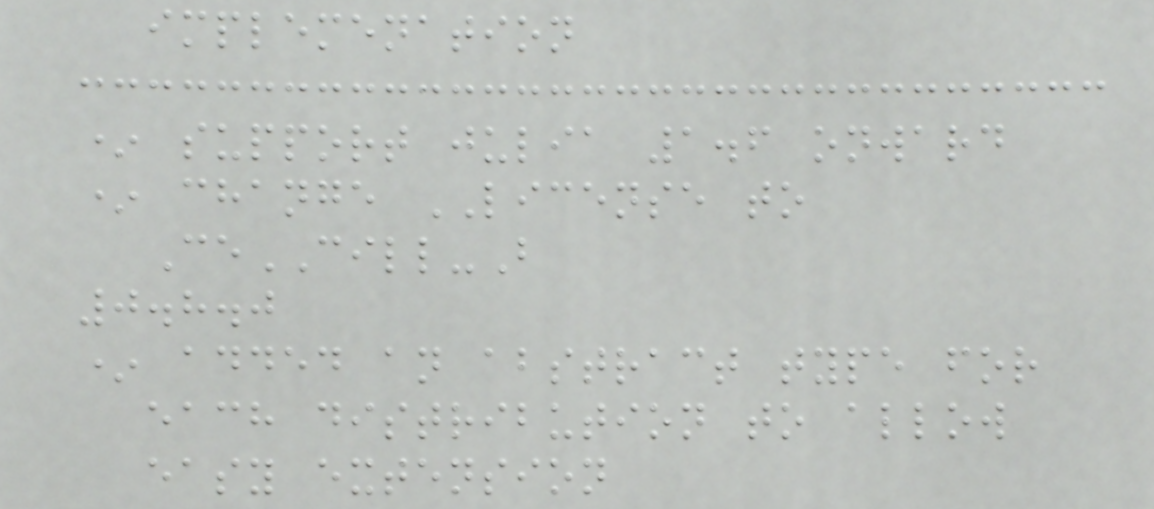implemenation
* support julia 1.6 onward
* change LICENSE to
CeCILL-B
0.8.0
* added an abstract type for
each distribution to allow
easy extension
